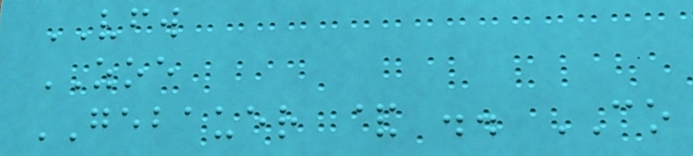VFW
ZOE
GEBAUER & .. CO
